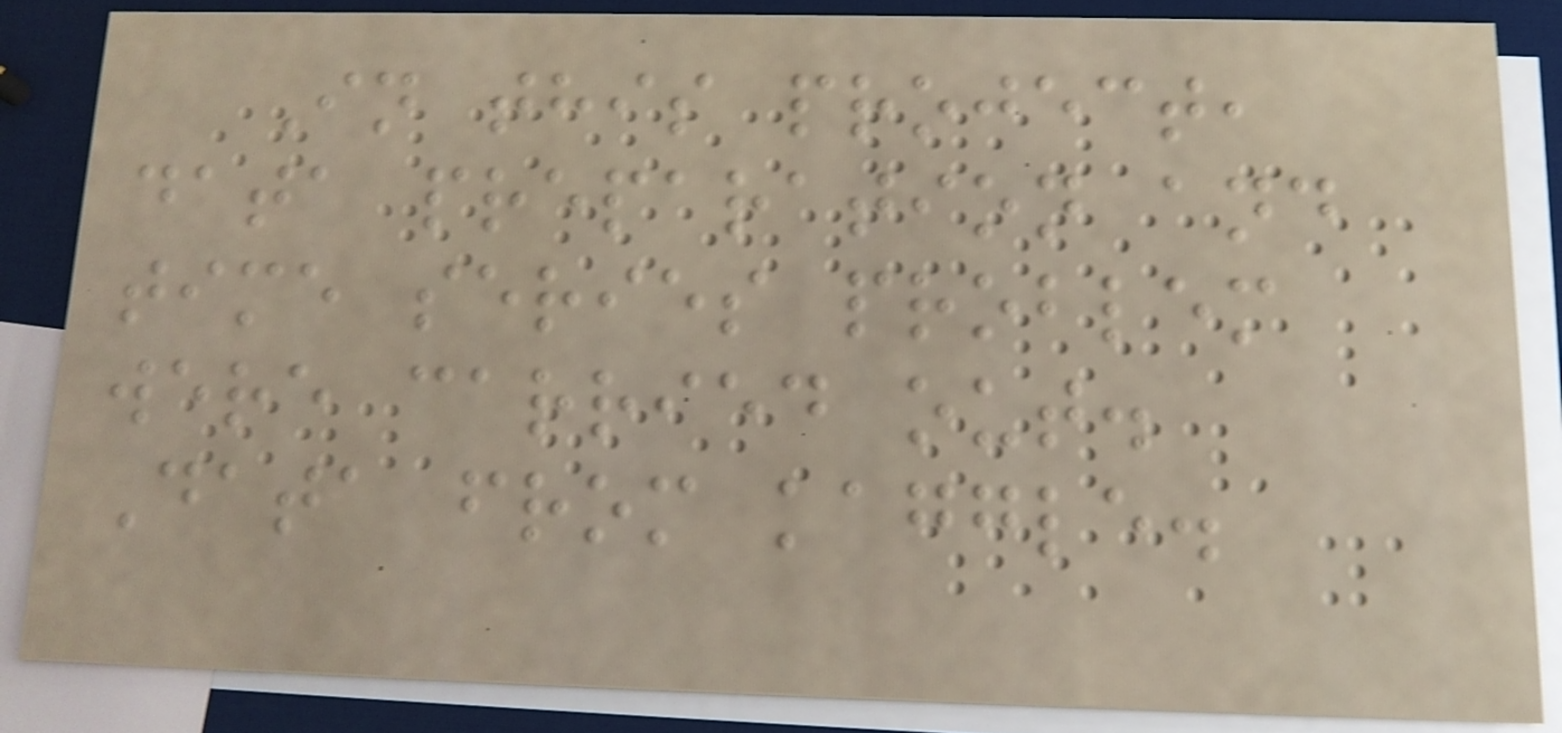In this project,
data preparation and
time series problem
were carried out.
Data from kaggle.
